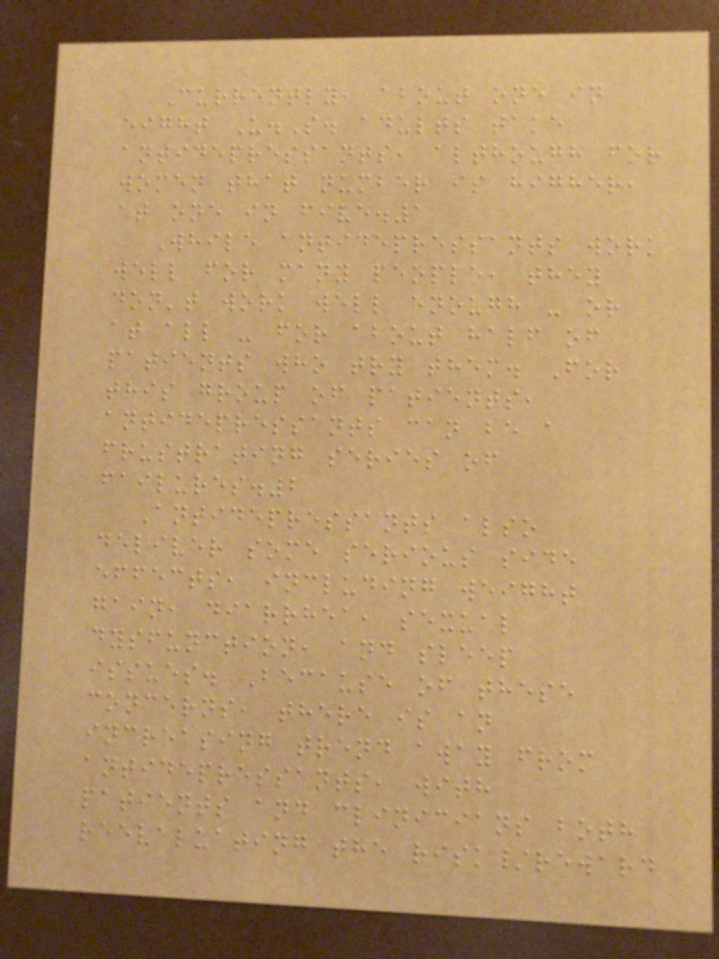Currently, about one in
eight U.S. adults take
antidepressants, although for
women that number is higher,
at one in five.1
While antidepressants work
well for many people, they
don't work well enough - or
at all - for about half of
patients who try them. For
this group of patients,
antidepressants can be a
frustrating series of
failures.2
Antidepressants also
deliver some serious side
effects, including weight
gain, diarrhea, sexual
dysfunction, and sleep
issues. Because of these
concerns, there is an
increasing trend away from
antidepressants, with
patients and clinicians both
reevaluating the risk/reward
